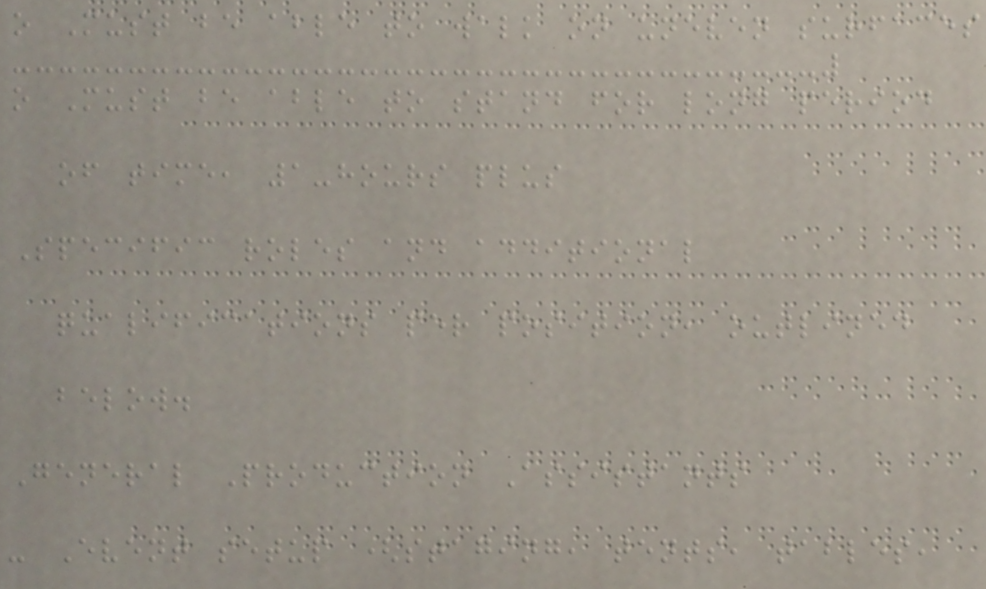o Must be able to walk on uneven surfaces
o Must be able to stand for long period
of time, 1-hours plus
Specific roles and additional
qualifications per position, outlined
below.
General Production Assistants
- Event setup (staging, tents, tables,
